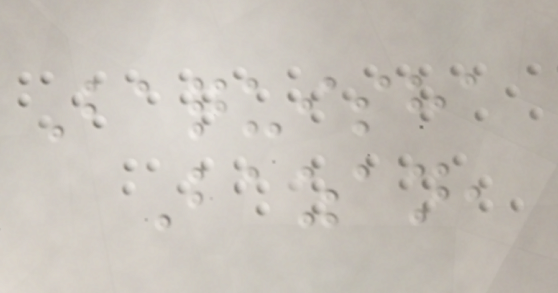Baquisha
Bazan,
